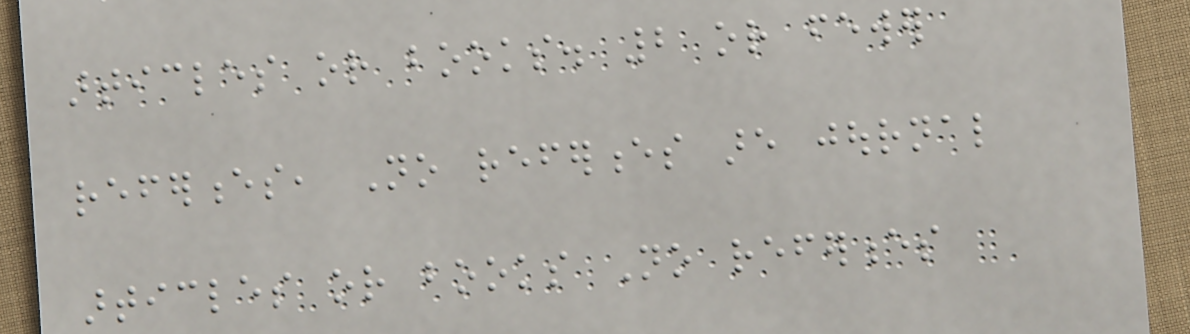articles or books. 2 or fewer
references, No references are journal
articles or books No references
